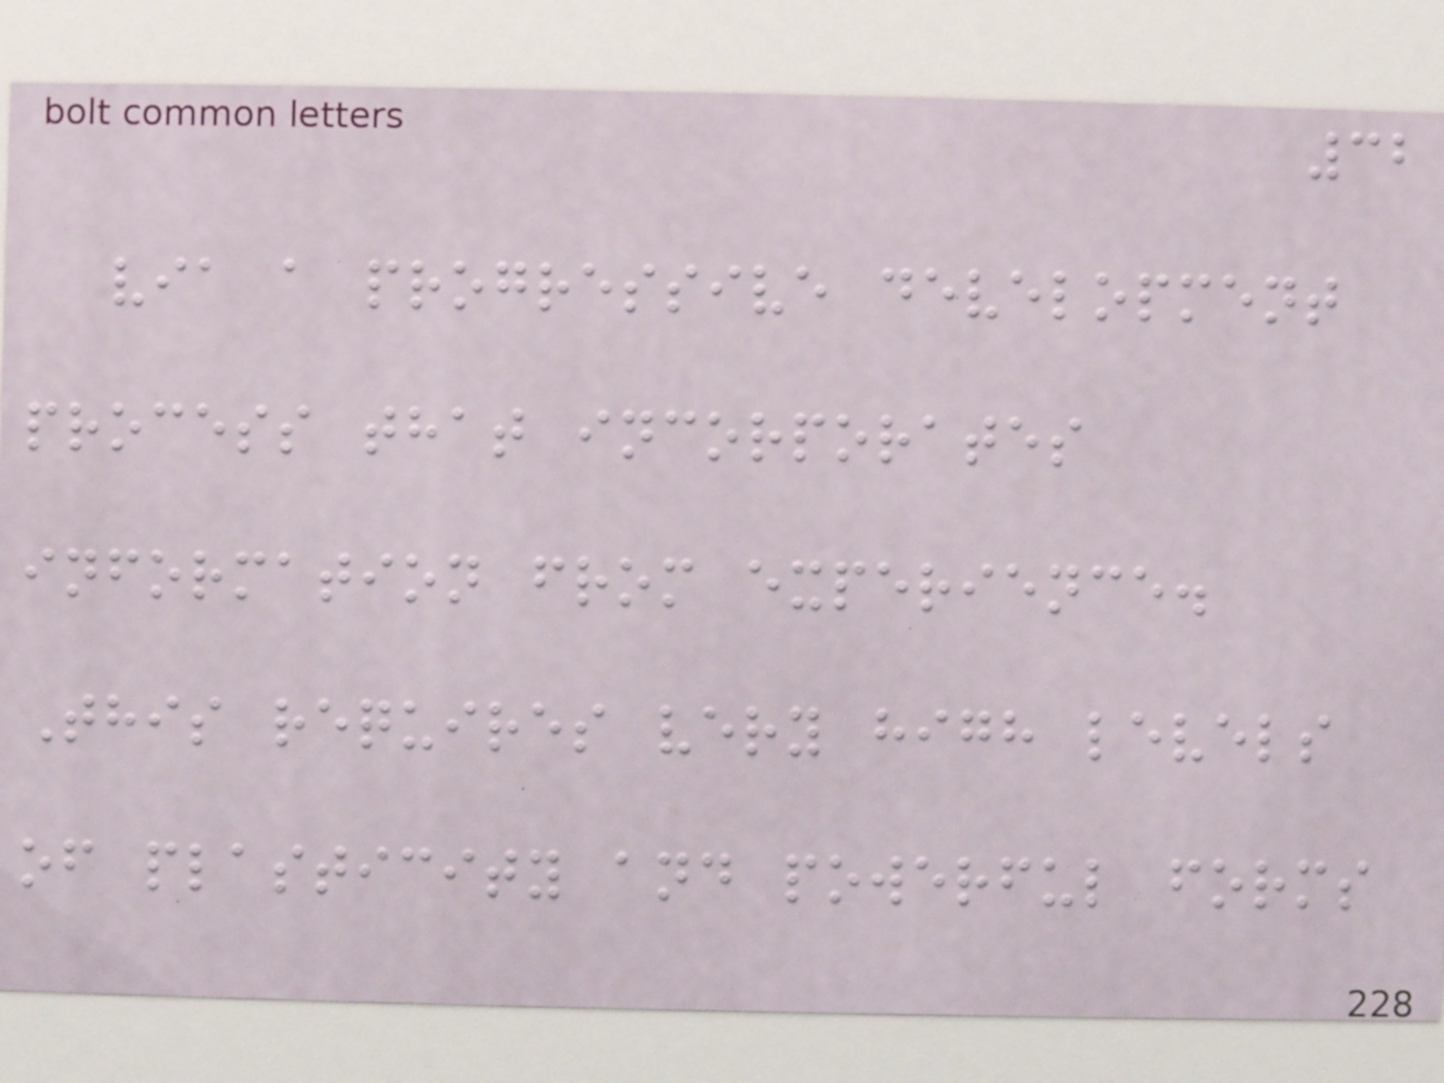32
via a progressive development
process that incorporates
information from experience.
This requires very high levels
of plasticity and powerful forms
